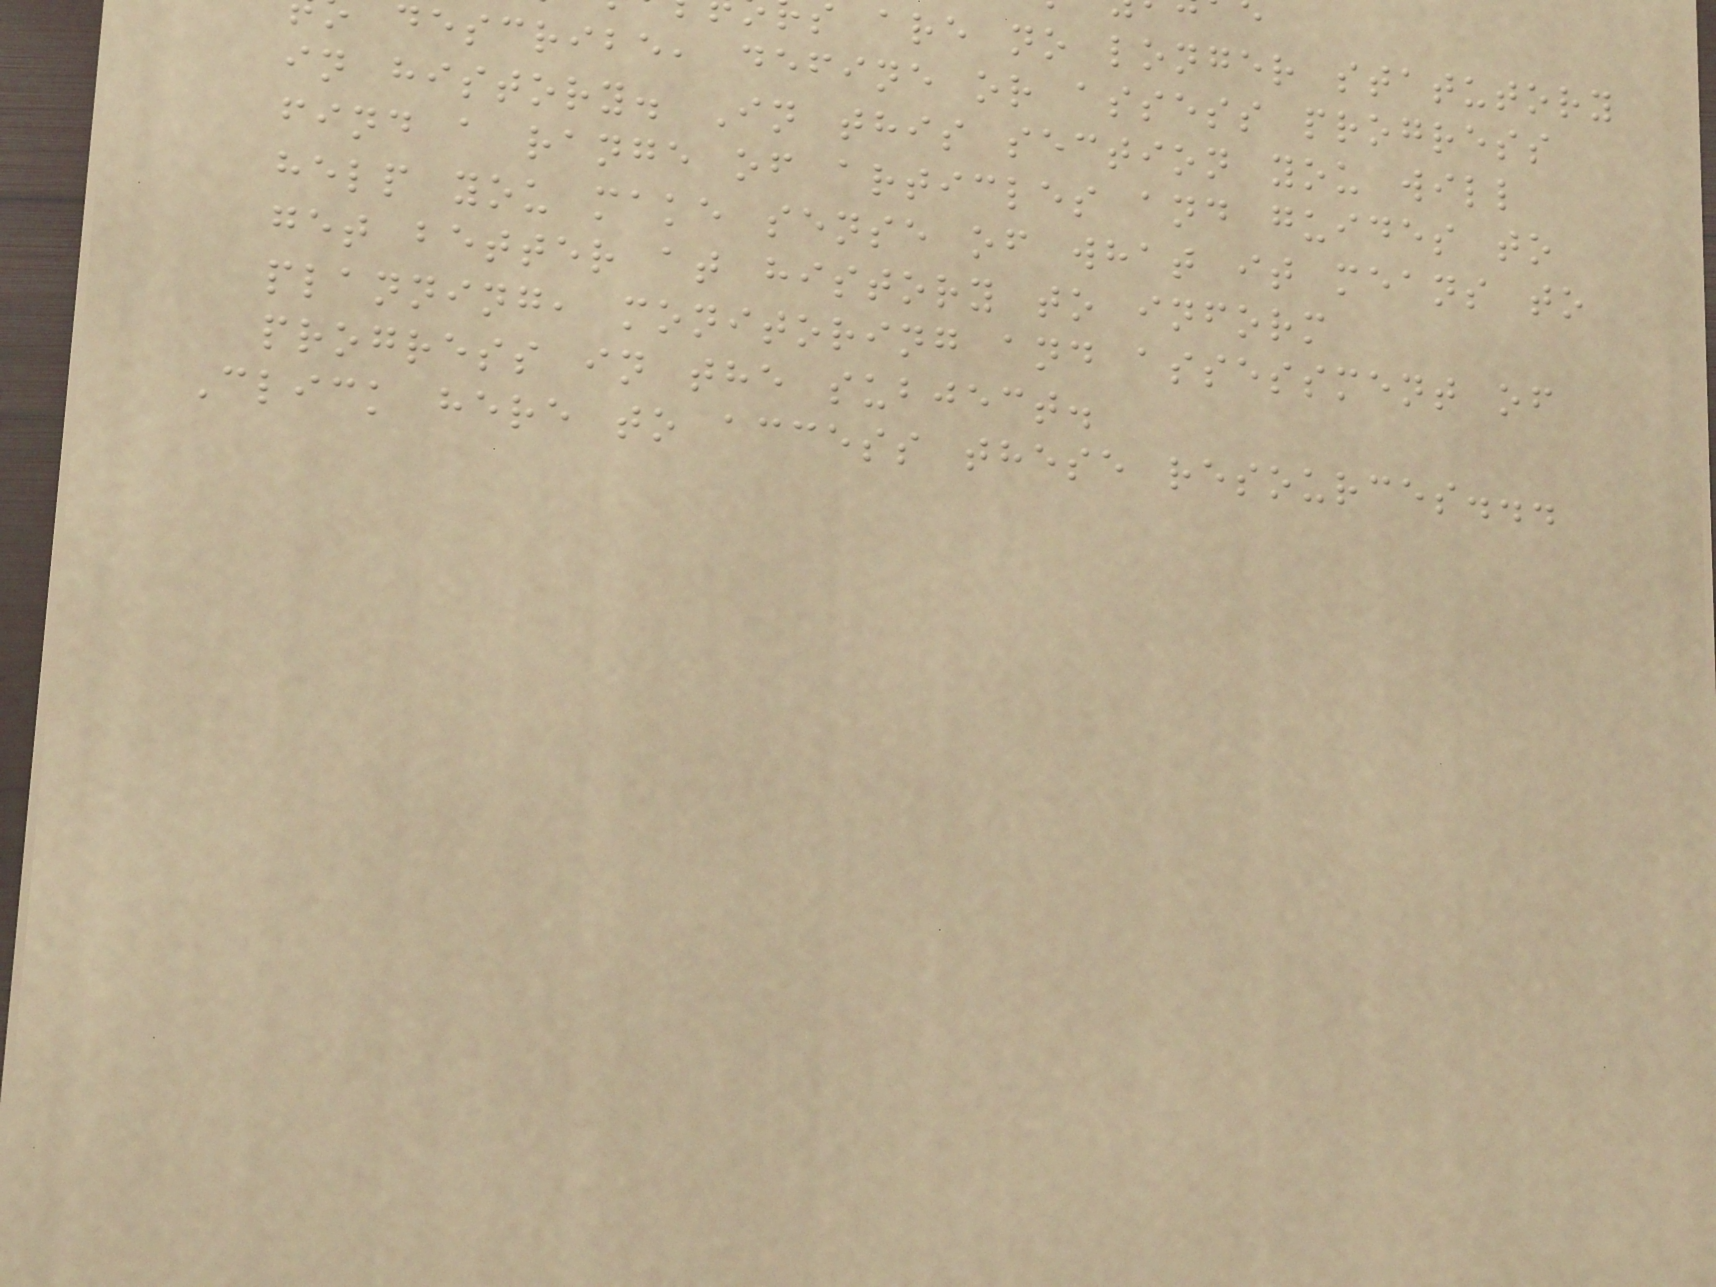are no longer statutory
describe, define or assess progress
in history. In this section you will
find a range of articles and guides to
help you make sense of what it means to
get better at history to inform
planning, monitoring and assessment of
progress in the subject.
Click here to access these resources...
